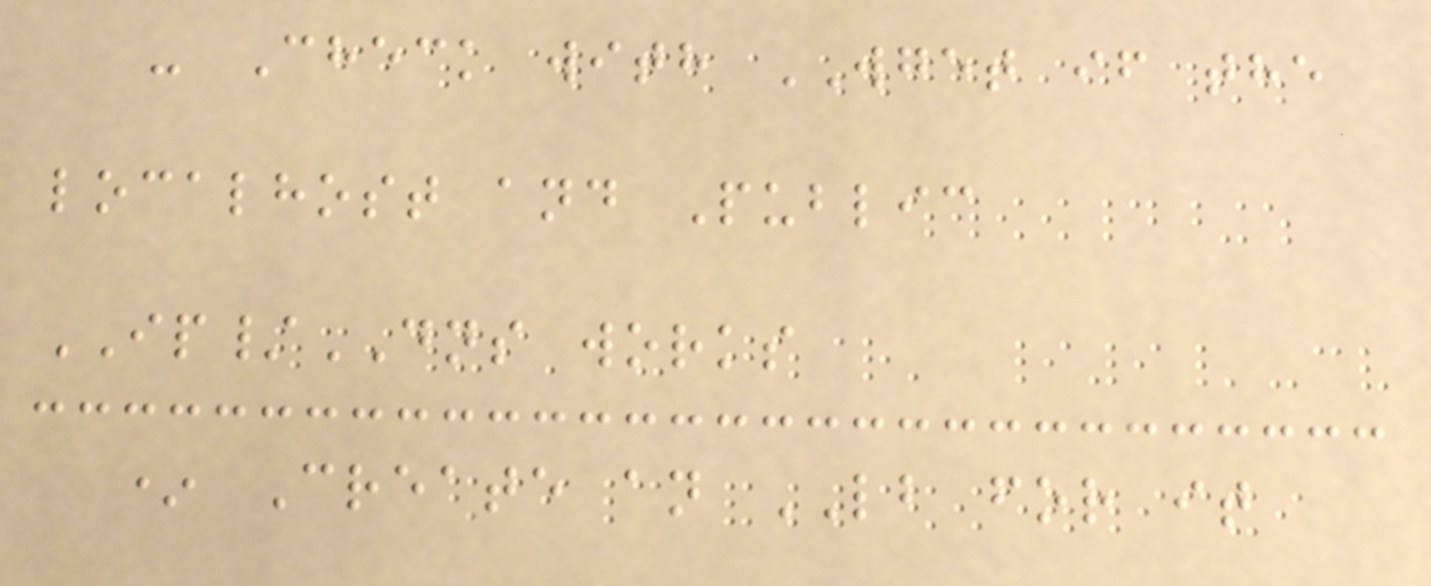- Check with WGET if the
localhost and Public
IP/DNS works
* Create an LB for it
